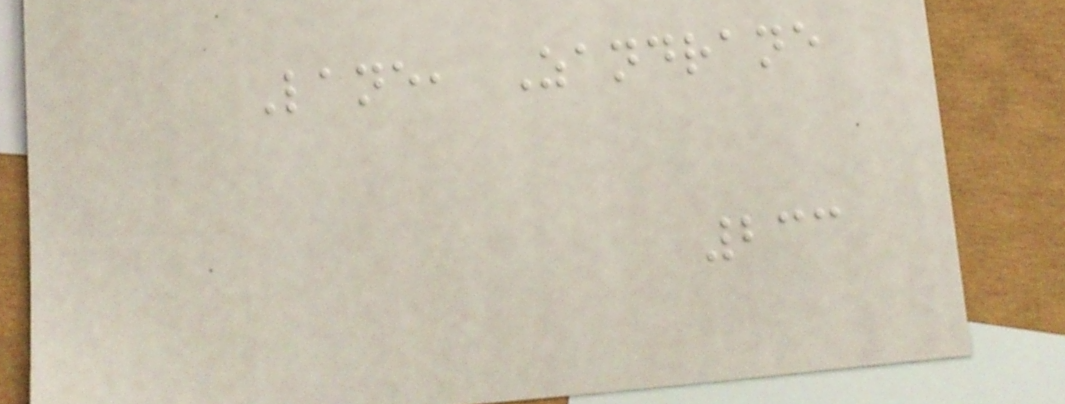Lane, Zandrane
233
